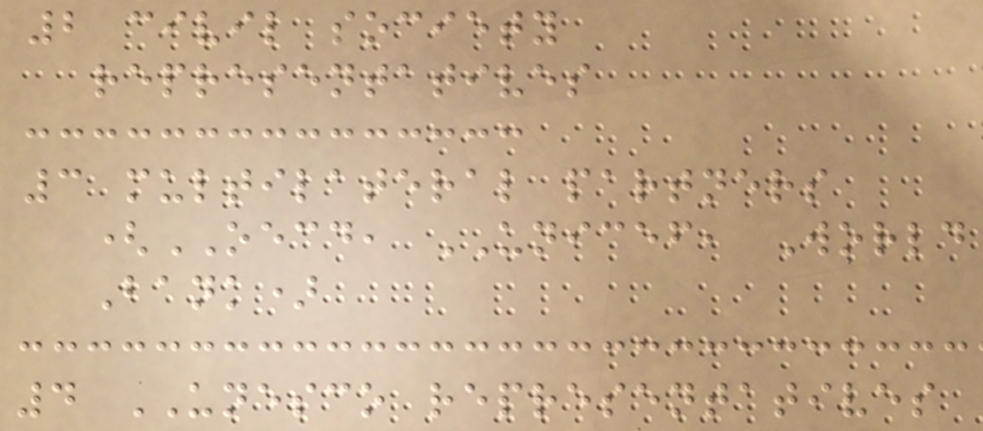2 civil society
representatives
3 multilateral partners
(OECD, UNICEF, World
Bank)
4 UNESCO representatives
